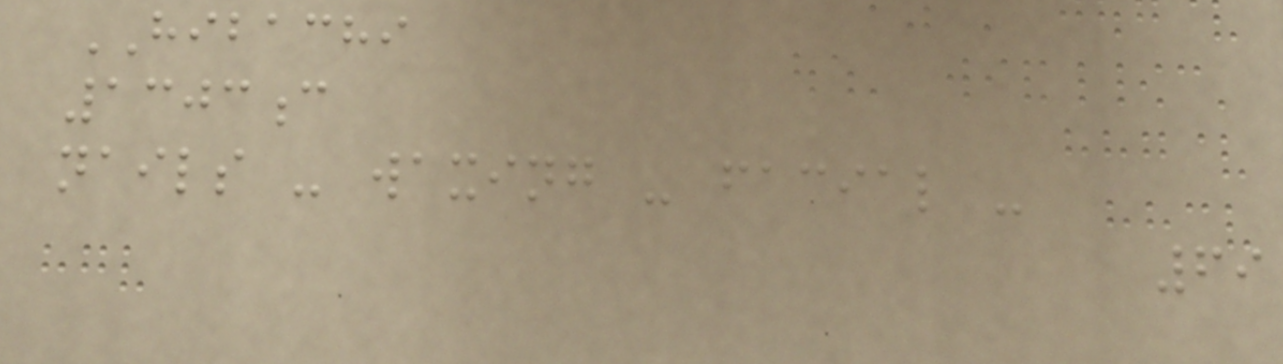HIBACHI
1303c
nails - waxing - facial -
69
